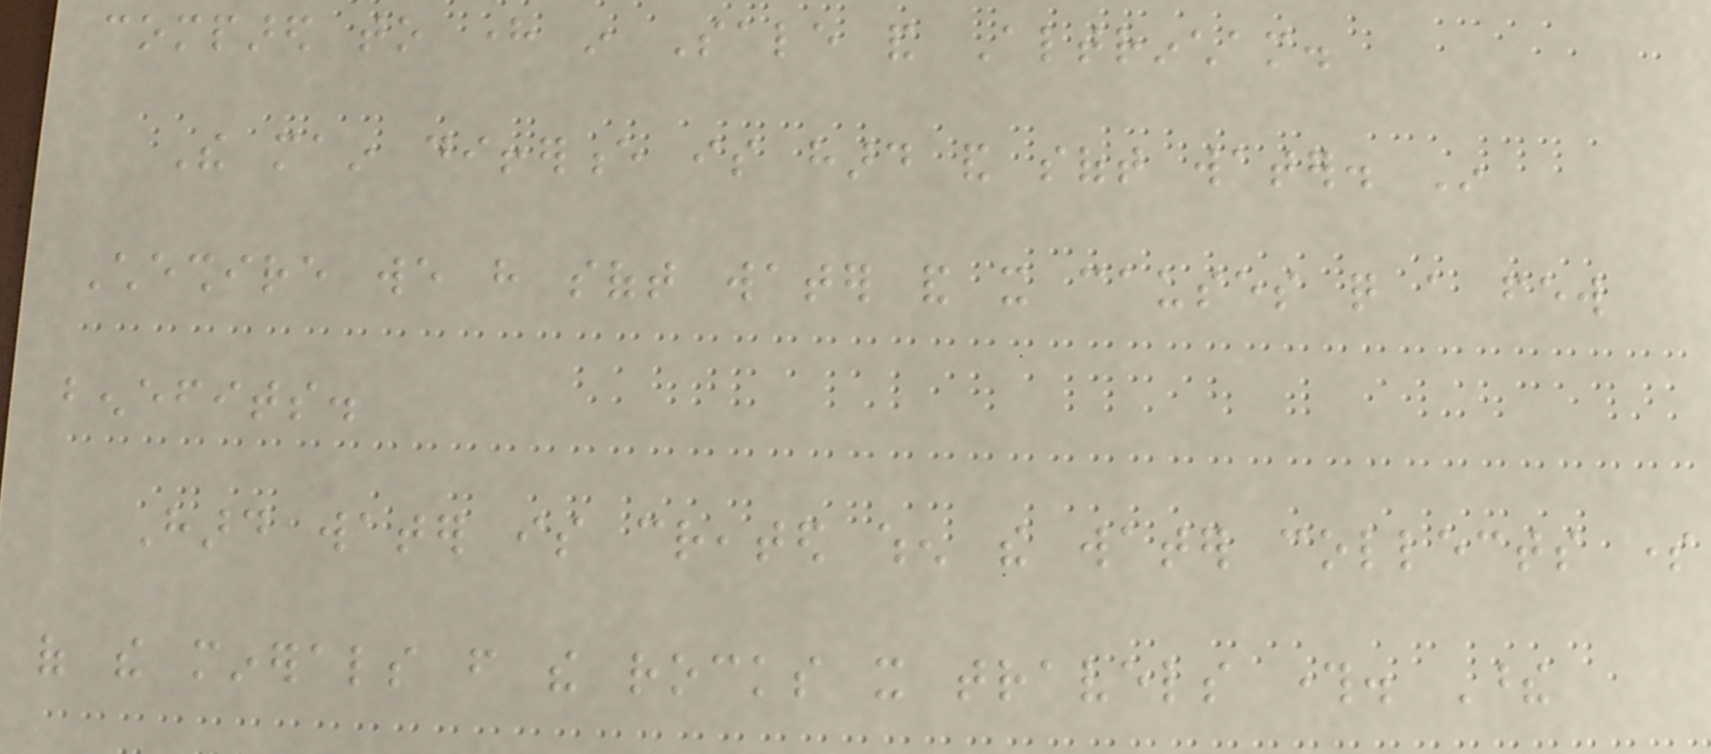compared to here in Sale and Altrincham.
The main difference is hard and soft water. In
Cheshire we have soft water and it causes quite a few
benefits.
Hard water is created when the water collects some
of the minerals from the rocks it travels through. These
